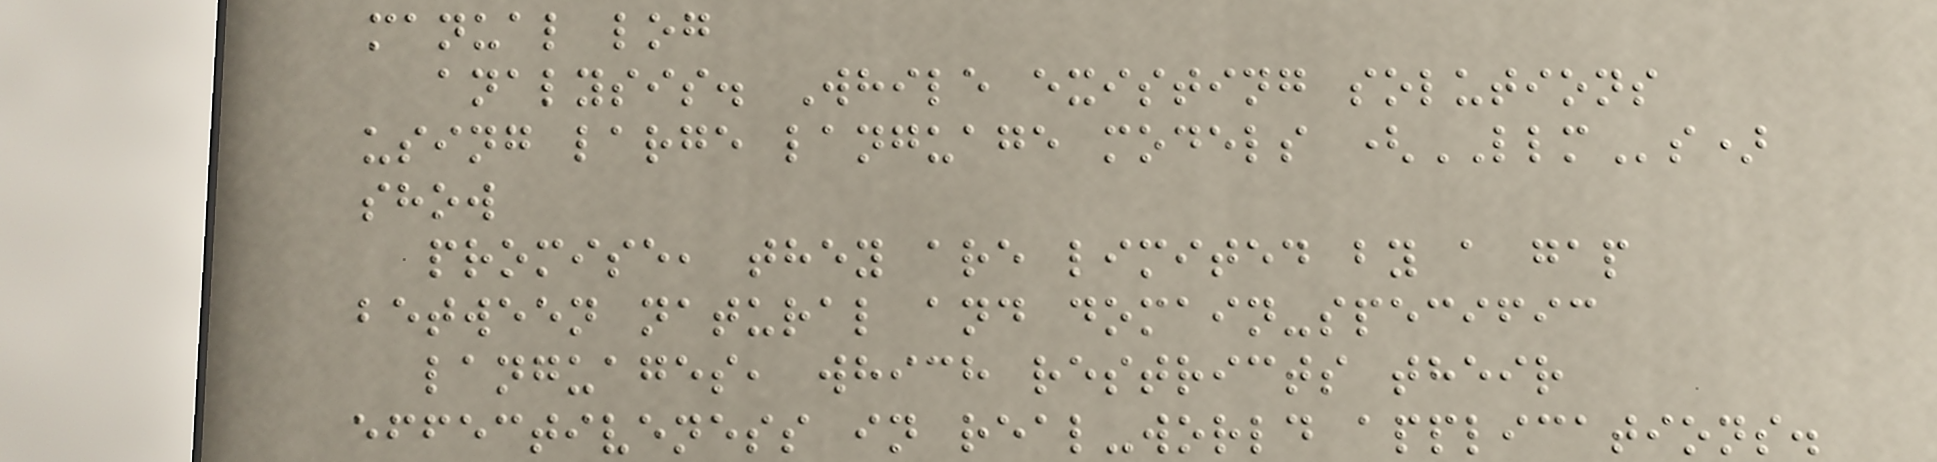manual log
analysis. While existing solutions
using large language models (LLMs)
show
promise, they are limited by a gap
between natural and domain-specific
languages, which restricts their
effectiveness in real-world applications.
